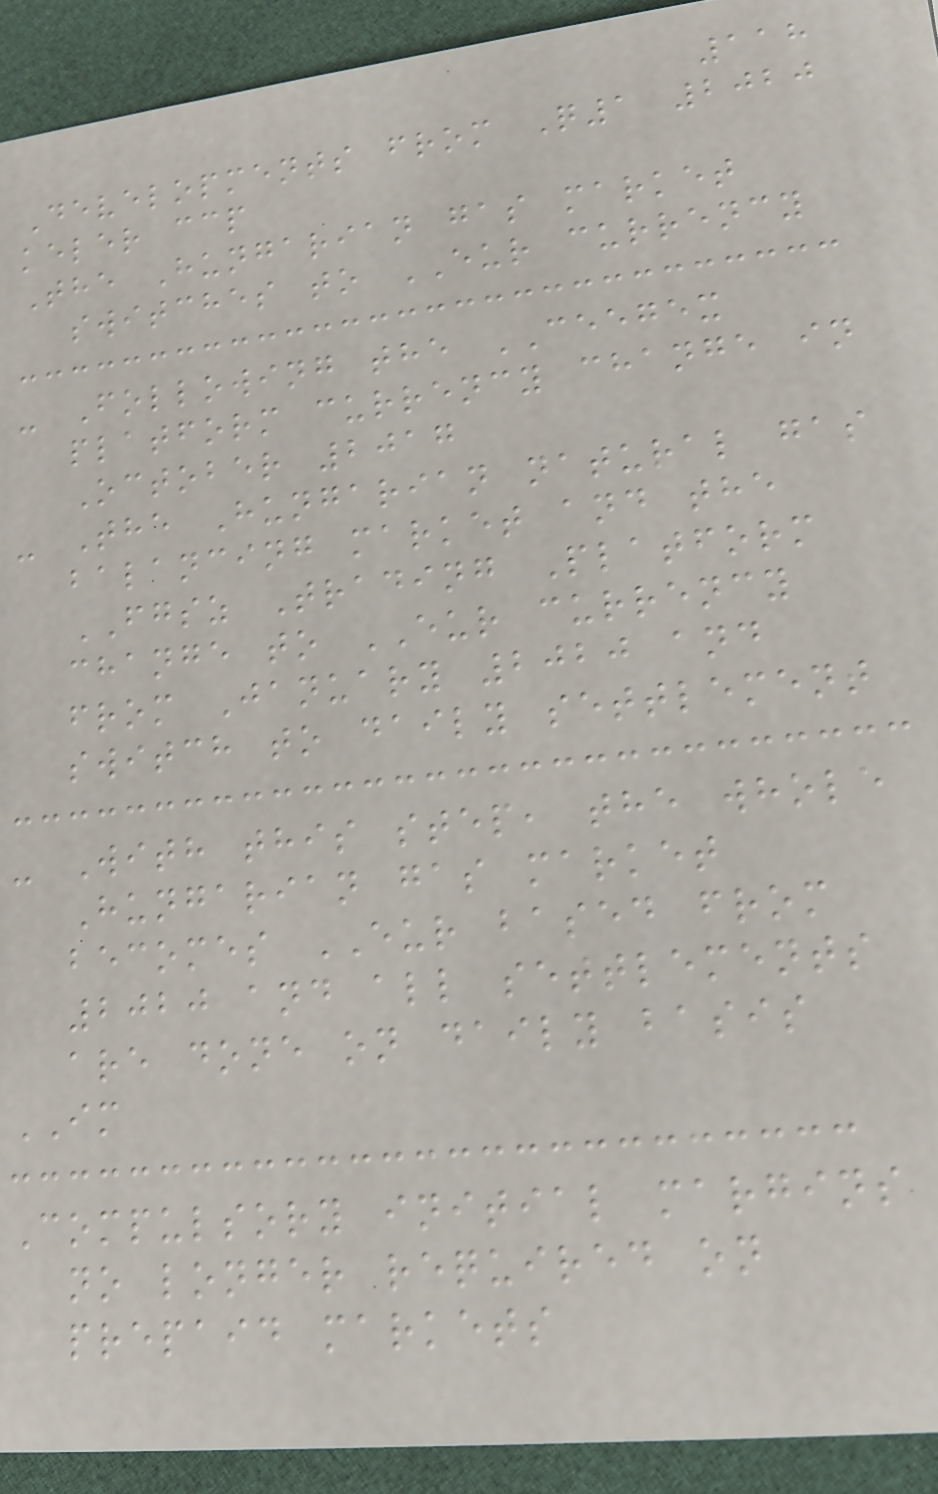118
Developments from Q1 2020
keler ccp
The Hungarian gas market
switches to EUR currency
- Following the CEEGEX
platform currency change in
October 2017
- The Hungarian natural gas
balancing market and the
FGSZ Trading Platform
change to EUR currency
from January 2020 and
switch to daily settlement
- With this step, the whole
Hungarian gas market
becomes EUR based from
2020 and all settlements
are done on daily basis
IM
Compulsory initial margins
no longer required on
prepaid markets
